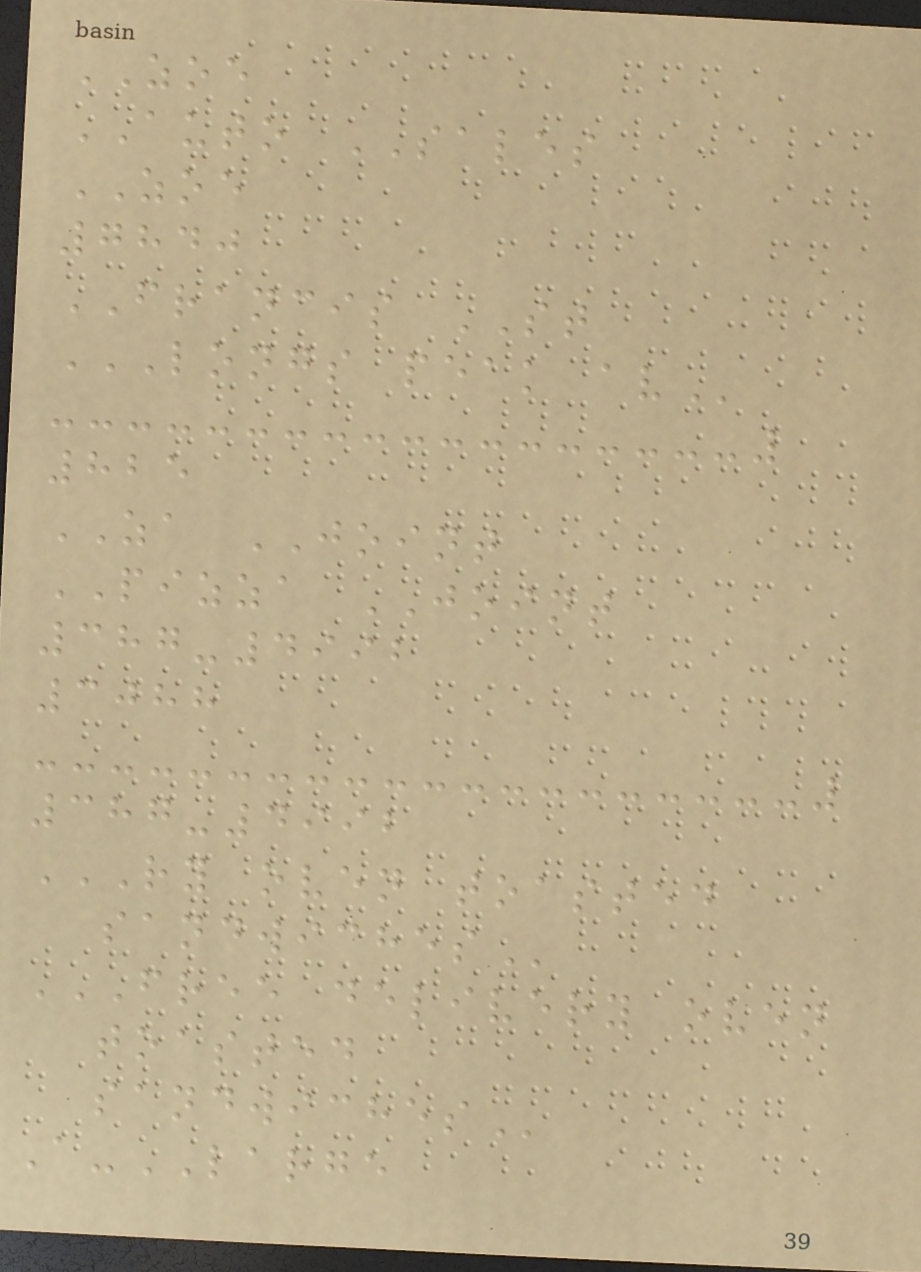ZOE
AUTO SALES
ZOE
7840
FRANCIS ST
LONGS PEAK AV
825
ZA JOINT
PIZZA JOINT
387-4992
3088
387-4992
RY OVEN TOASTED
SANDWICHES
FREE DELIVERY OVEN
TOASTED
SANDWICHES
A-LARGE
